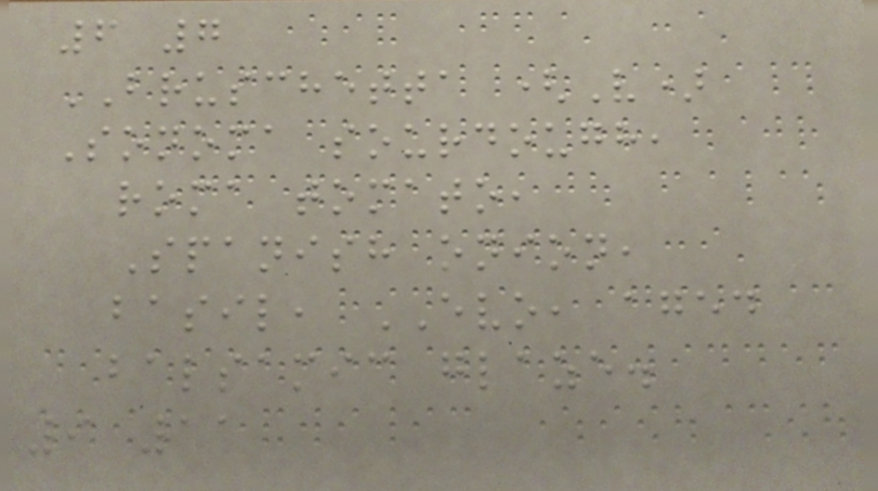6 7
BRUSCHETTA (V)
Sonoma sourdough,
roma tomato,
Spanish onion,
basil, EVO, aged
balsamic glaze.
9 11
